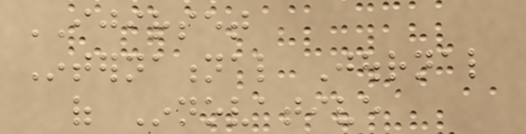IJIRSET
International Journal
of Innovative
